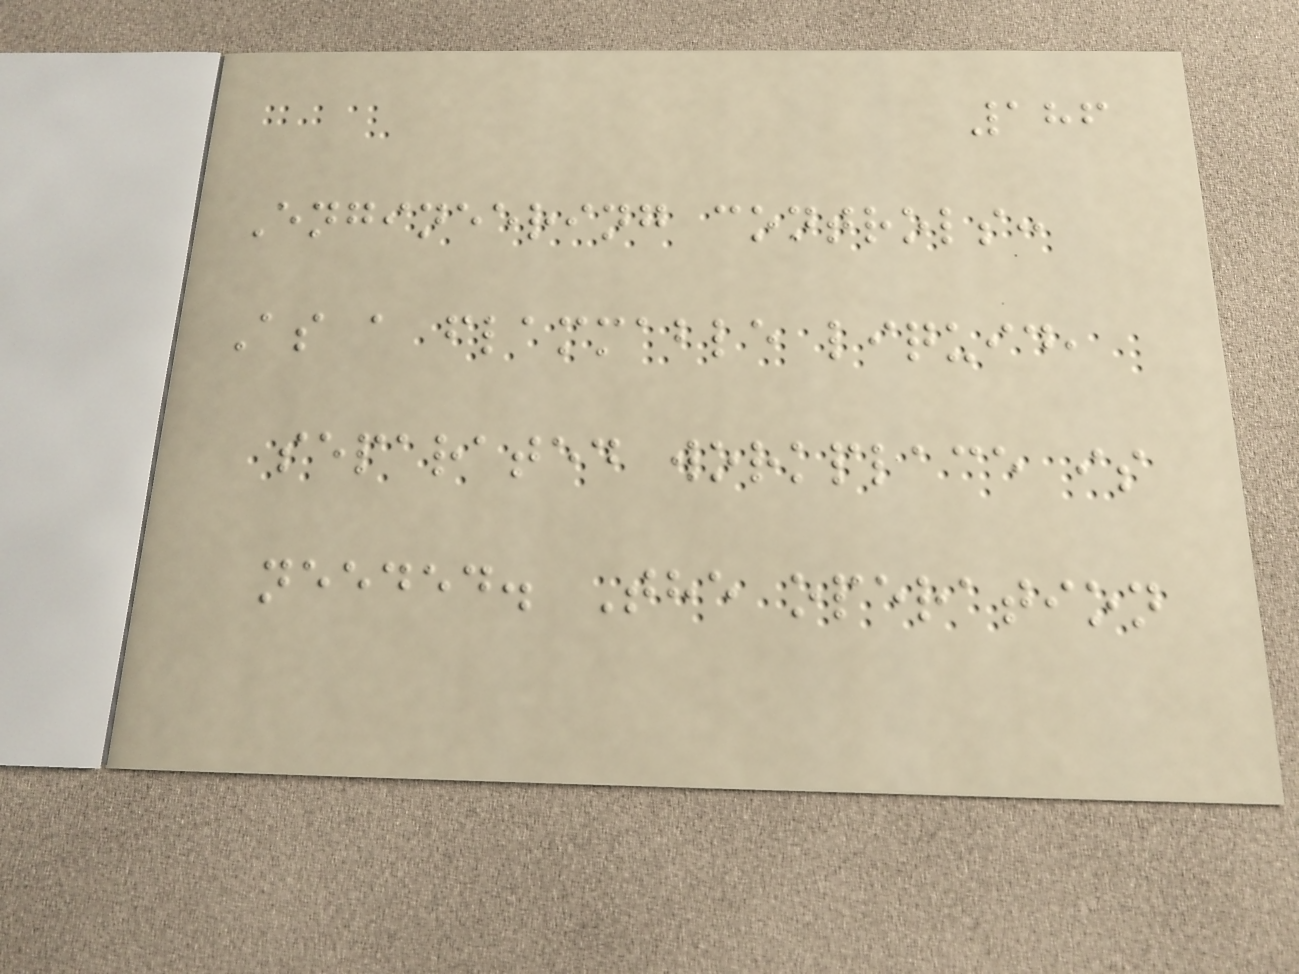186
Engineering controls:
As a flammable liquid,
separated workplace is
needed. The operation
